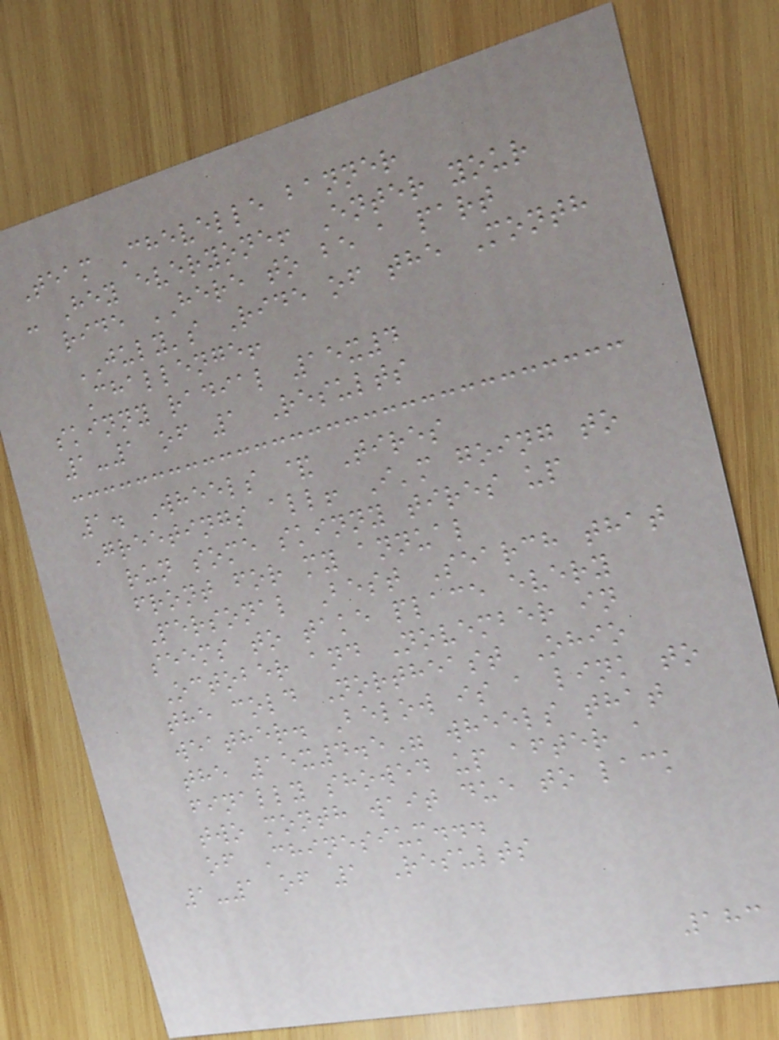Team Chevelle banner
- Hey everyone! Enter your
ride HERE to be a part
JULY's Ride of the Month
Challenge!
skinny radial 15x4
1-1 of 1 Results
1. Wheels & Tires
Greetings all! I'm going to
run some skinny tires up
front for my annual
Personal Best Search that
seems to take place every
October and November in
the cold Northeast Ohio
weather. Below is a link to
the 15x4.5" wheels that
finally showed up after a
two month wait due to lack
of Chinesium...
1-1 of 1 Results
183
